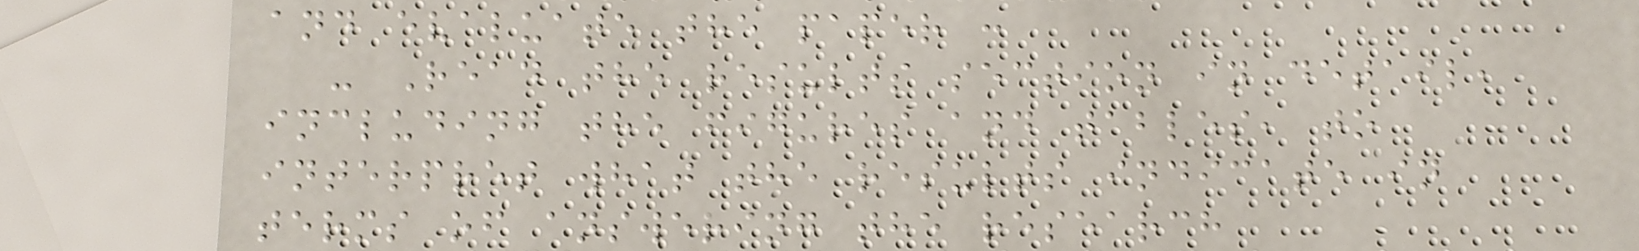and evaluate the paper :
- Read the results section in detail,
including the figures and tables, to
interpret what the results indicate in
terms of answering the research
